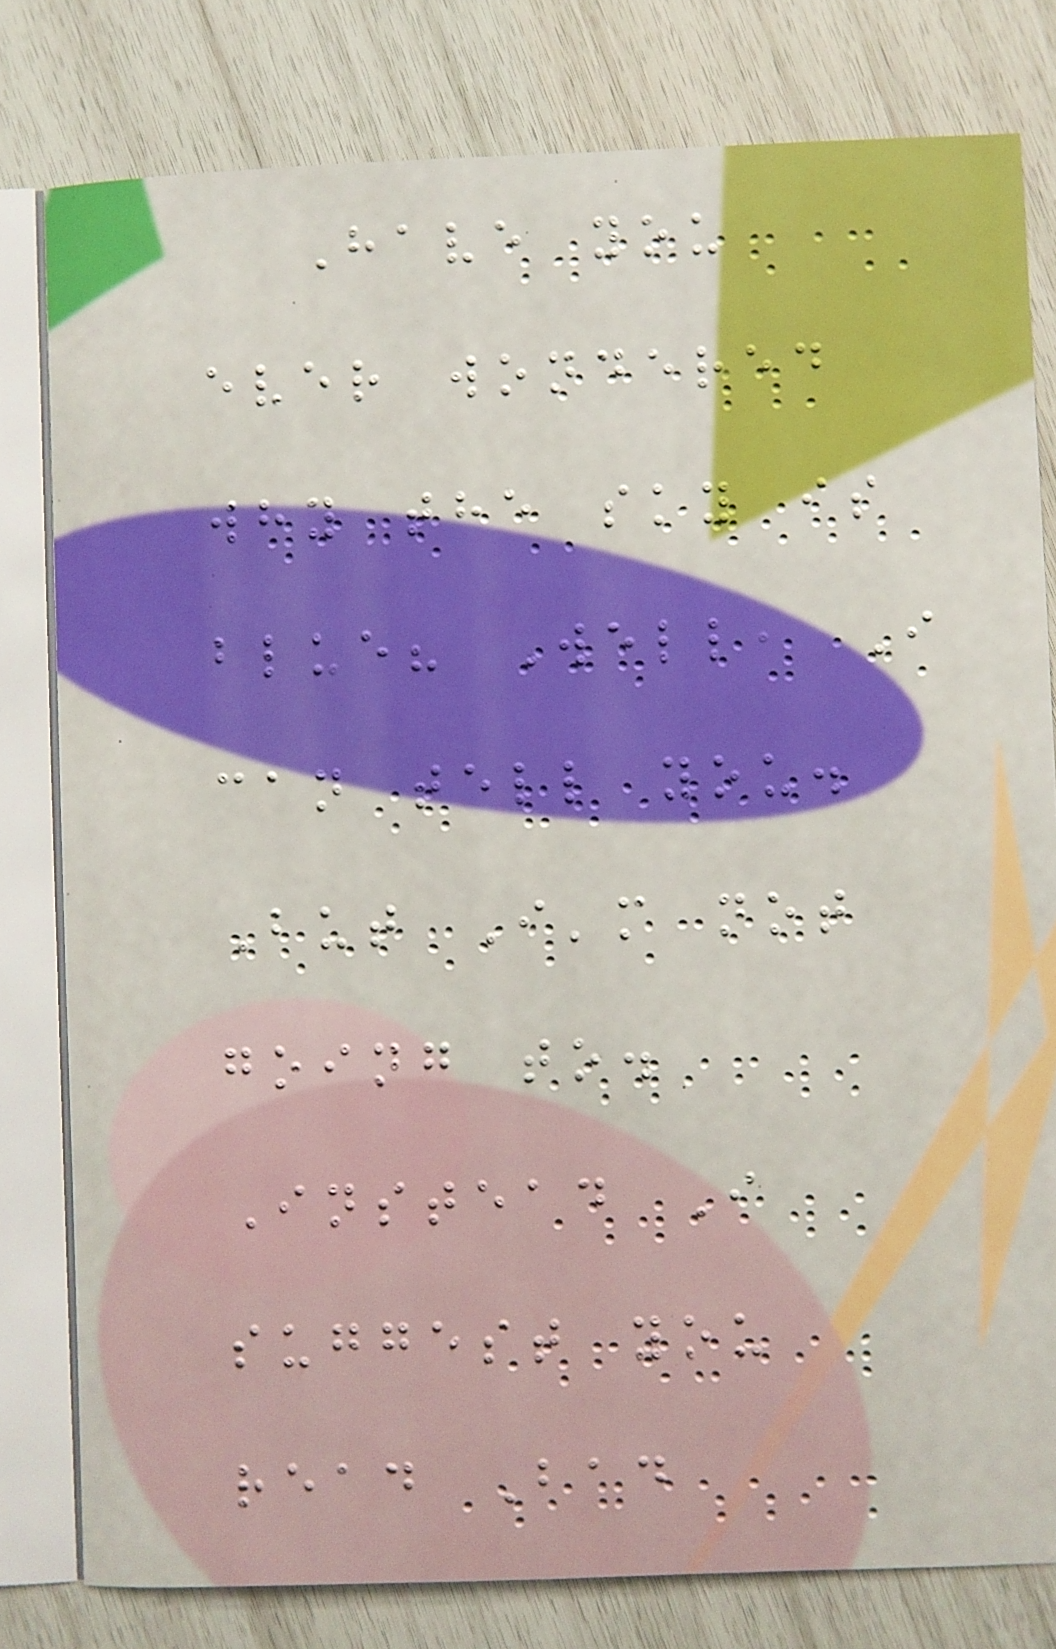Have you
ever wondered
why the sky is
blue? Well, I
can tell you.
But I'm not
going to.
Instead I
suggest you
read Bad
